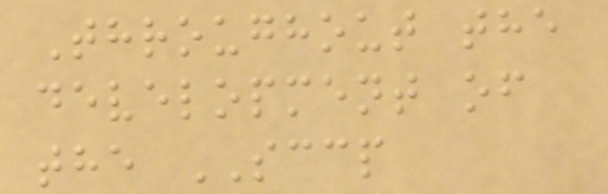Throughout the
development of
the SCCP
